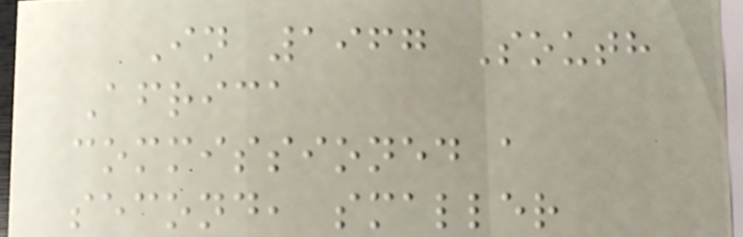In 1967 South
Africa
commissioned a
second, smaller
